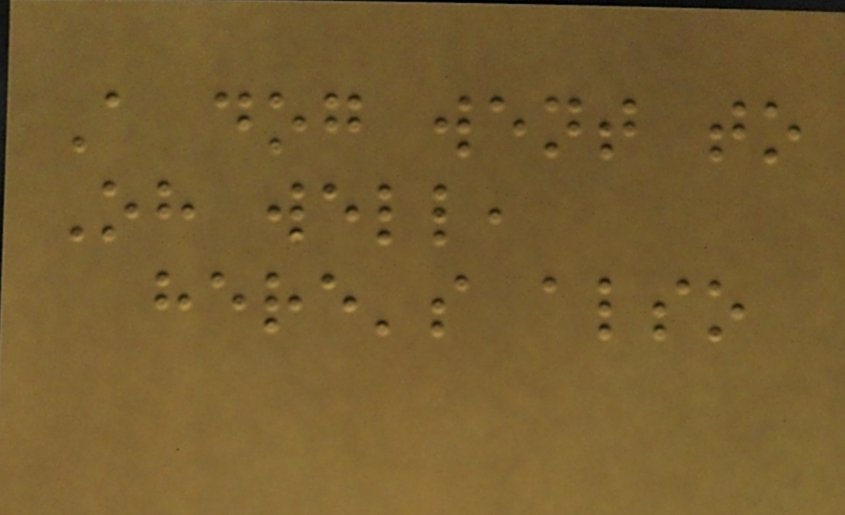A dog went to
Oh well,
here's also
